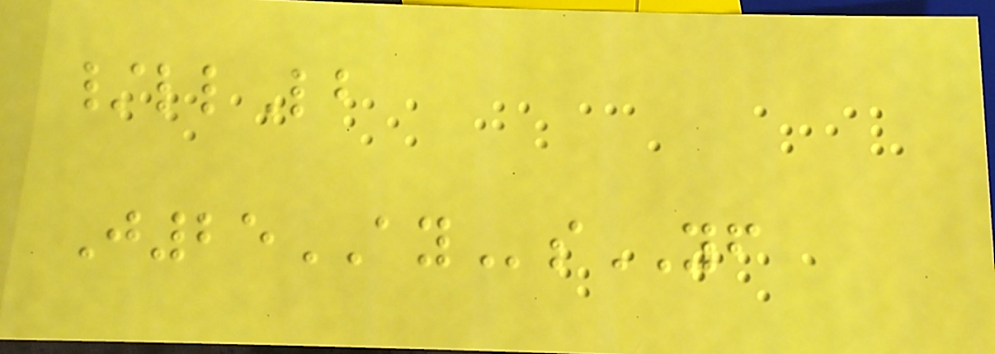/llLb
J25AYsYF
